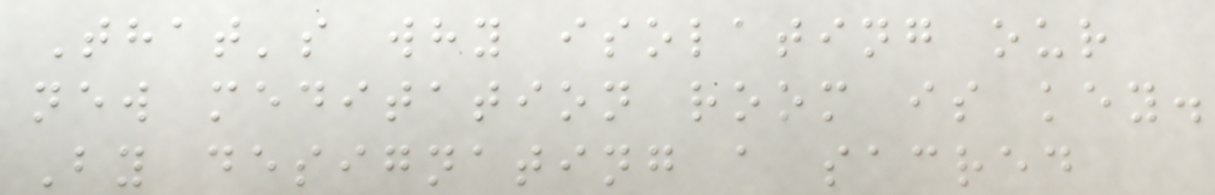That's why isolating our
new meditation room is key.
By designating a sacred
